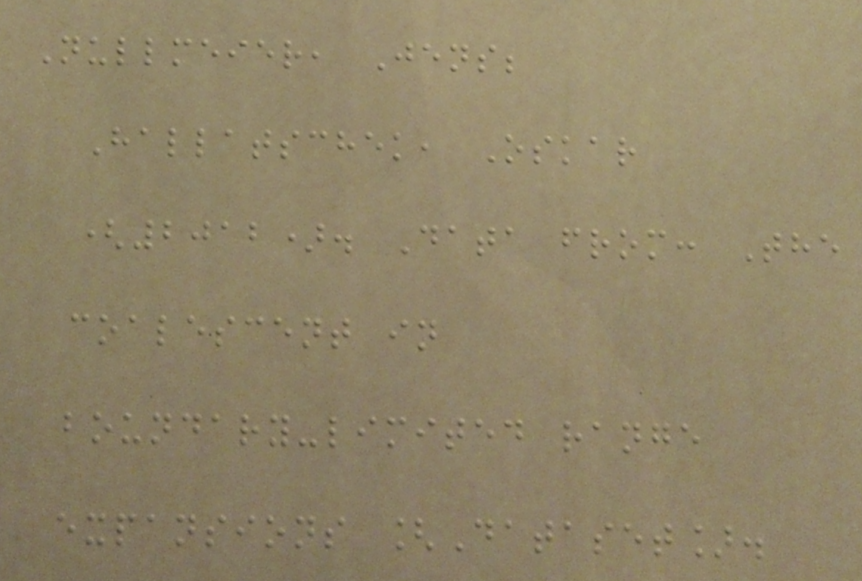Nullmeier, Jens;
Hallatschek, Oskar
(2012). Data from: The
coalescent in
boundary-limited range
expansions [Dataset].
